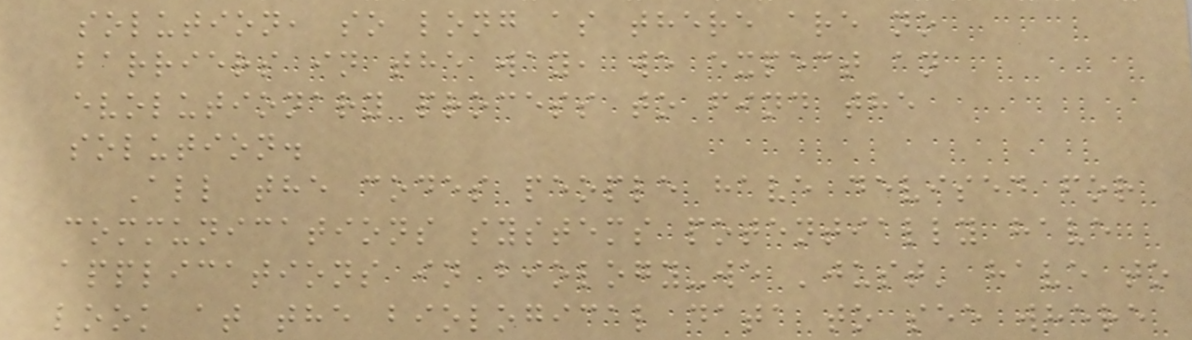solution, so long as there are no
barriers in the way, we expect an
evolutionary process to find the
solution.
All the codes people have devised for
communications systems potentially have
applications in biology-we 'just' have to
look at the biological data to see where
